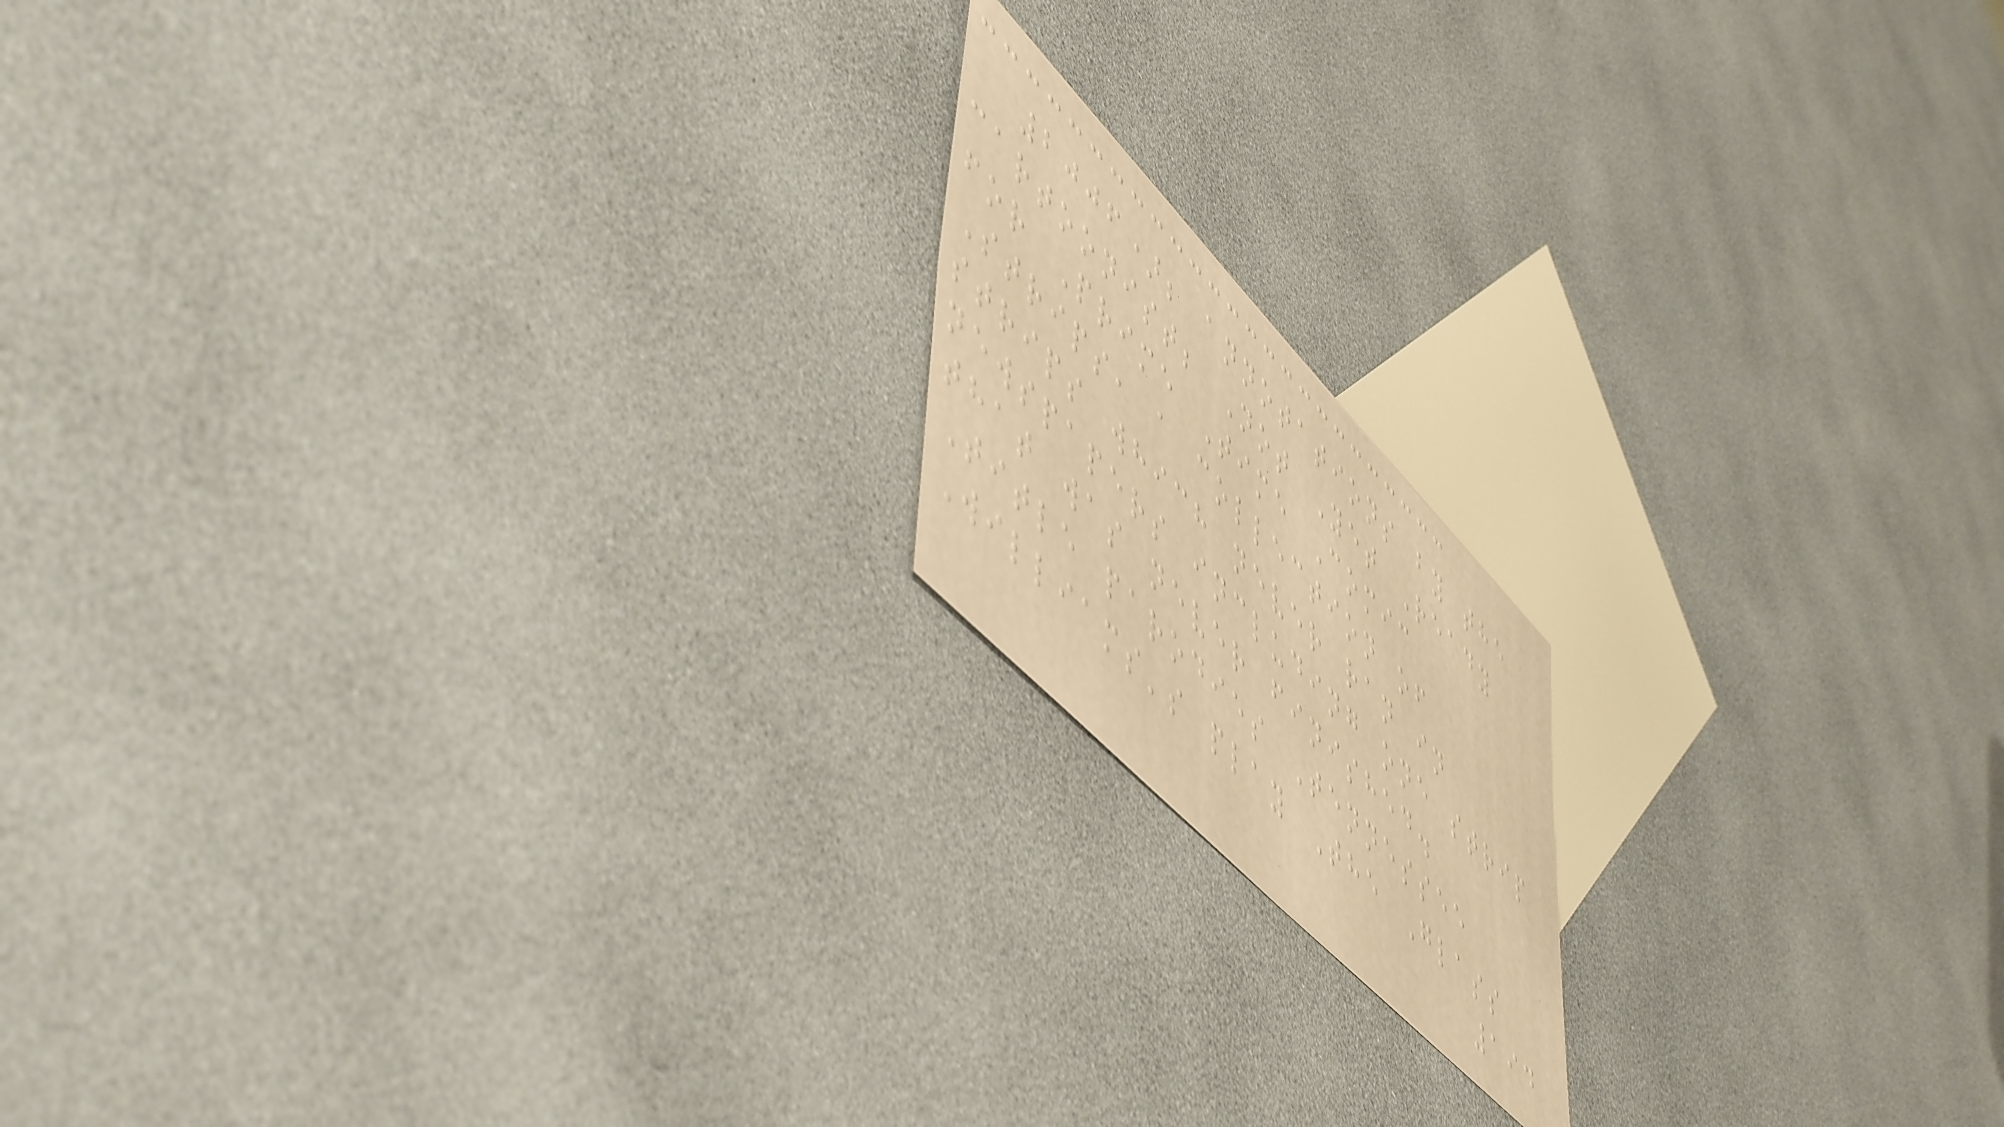2006); annotations by the
cartoonist; Not Yet Ready
for Prime Time Comic
Strips, a collection of
strips which never ran in
newspapers including one strip
that was never finished.
Title parodies Tennessee
Williams's play The Glass
194
